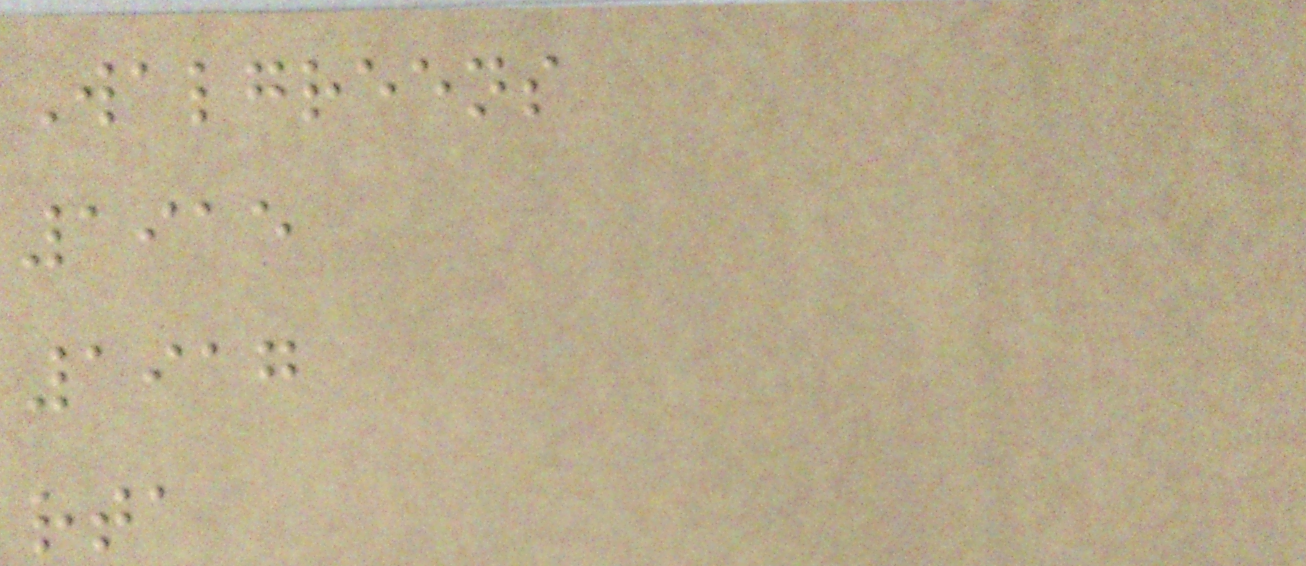Walgreens
1915
1917
rta
